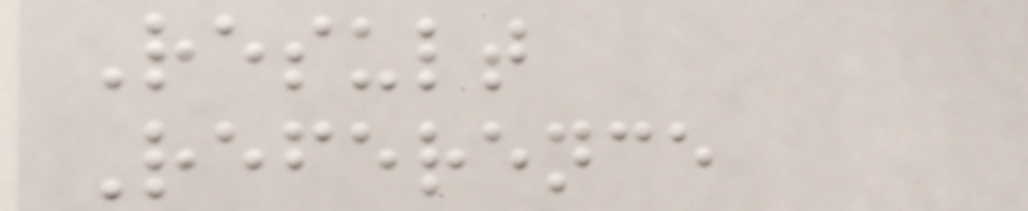Result
Reference
